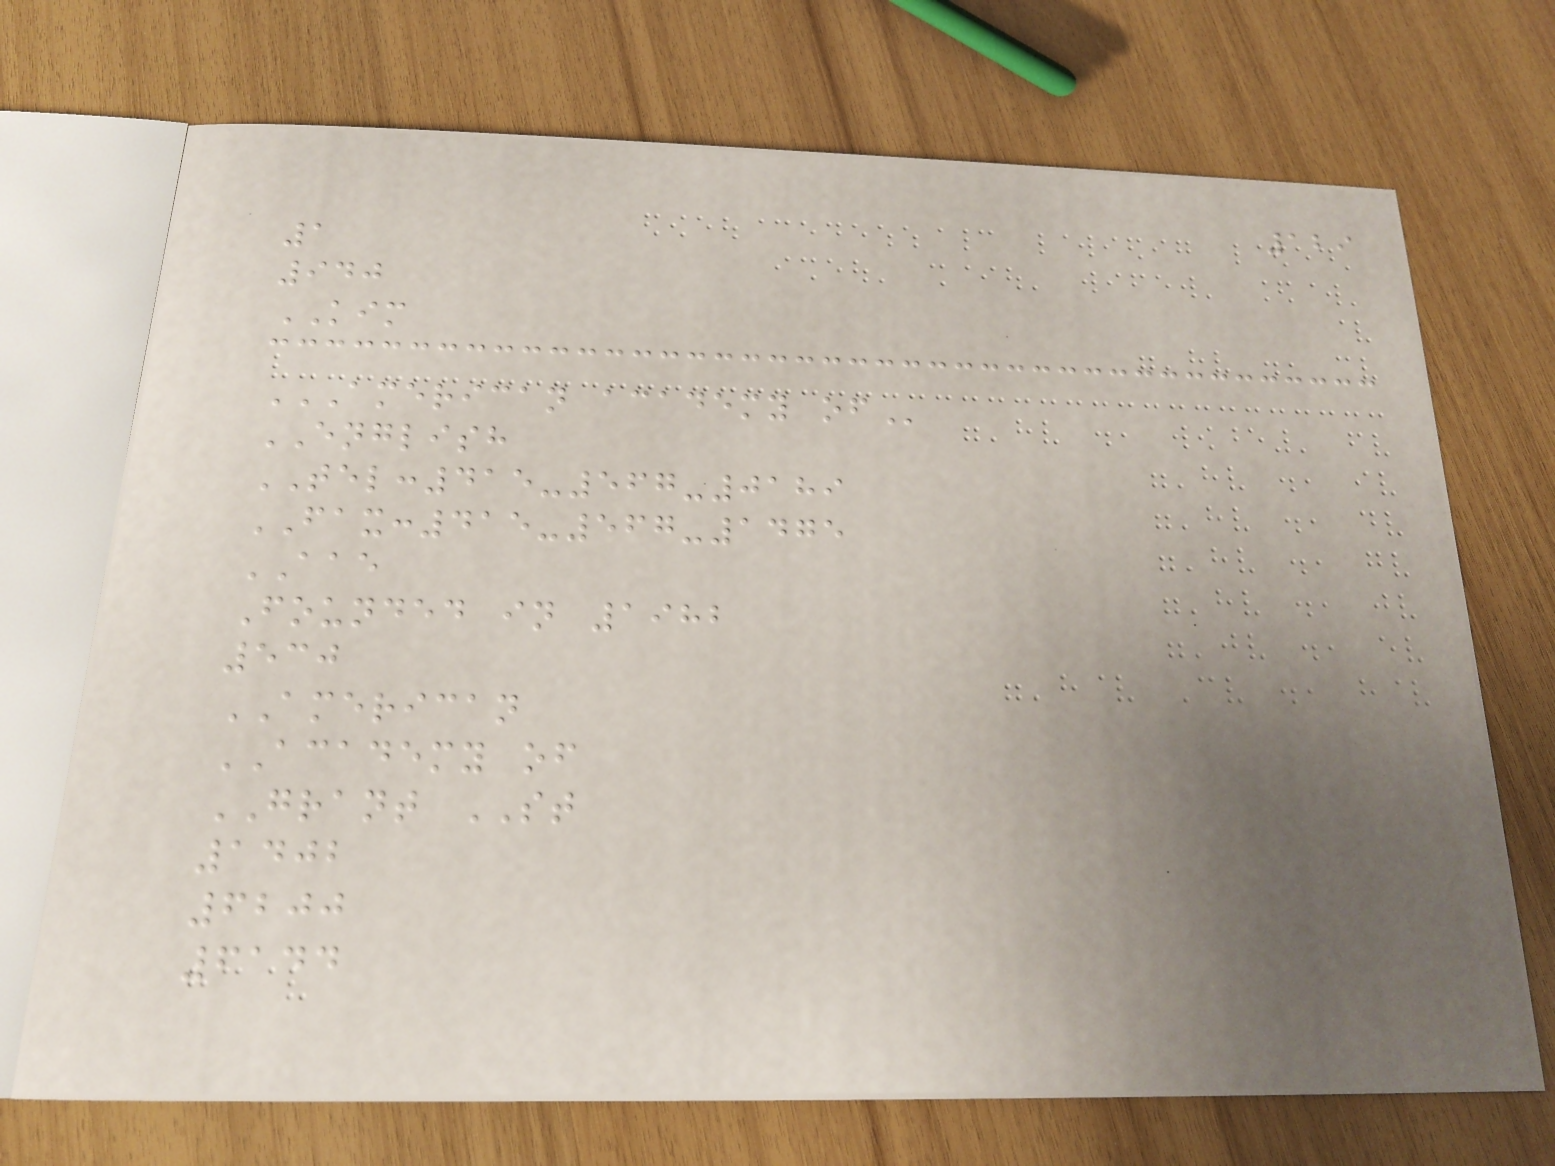129
1
940
KIM
AMERICAN ACADEMY OF
ENGLISH
TEL:415-567-0189
FAX:415-567-1475
AAE
Founded in 1982
530
AMERICAN
ACADEMY of
GRANT ST
1402
6200
6144
